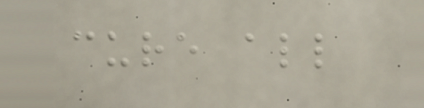cure all
